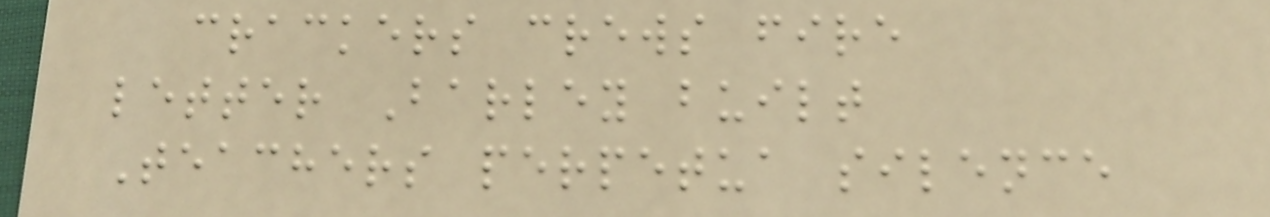crackers crews fire
letter Barley built
Teachers perpetua silence
